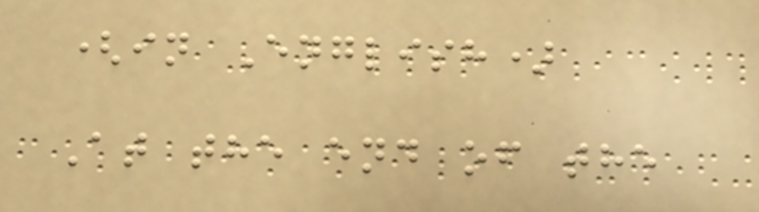(in English)
At the end of the
